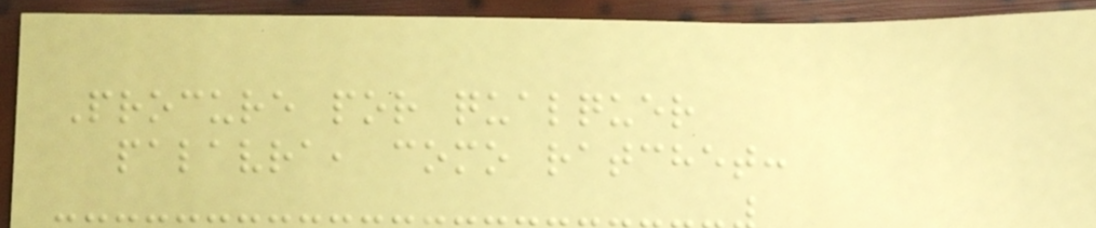Procure por qualquer
palavra, como ratchet:
